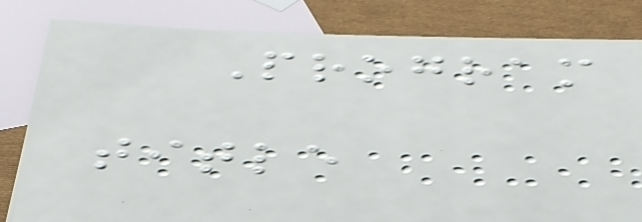Program
title
